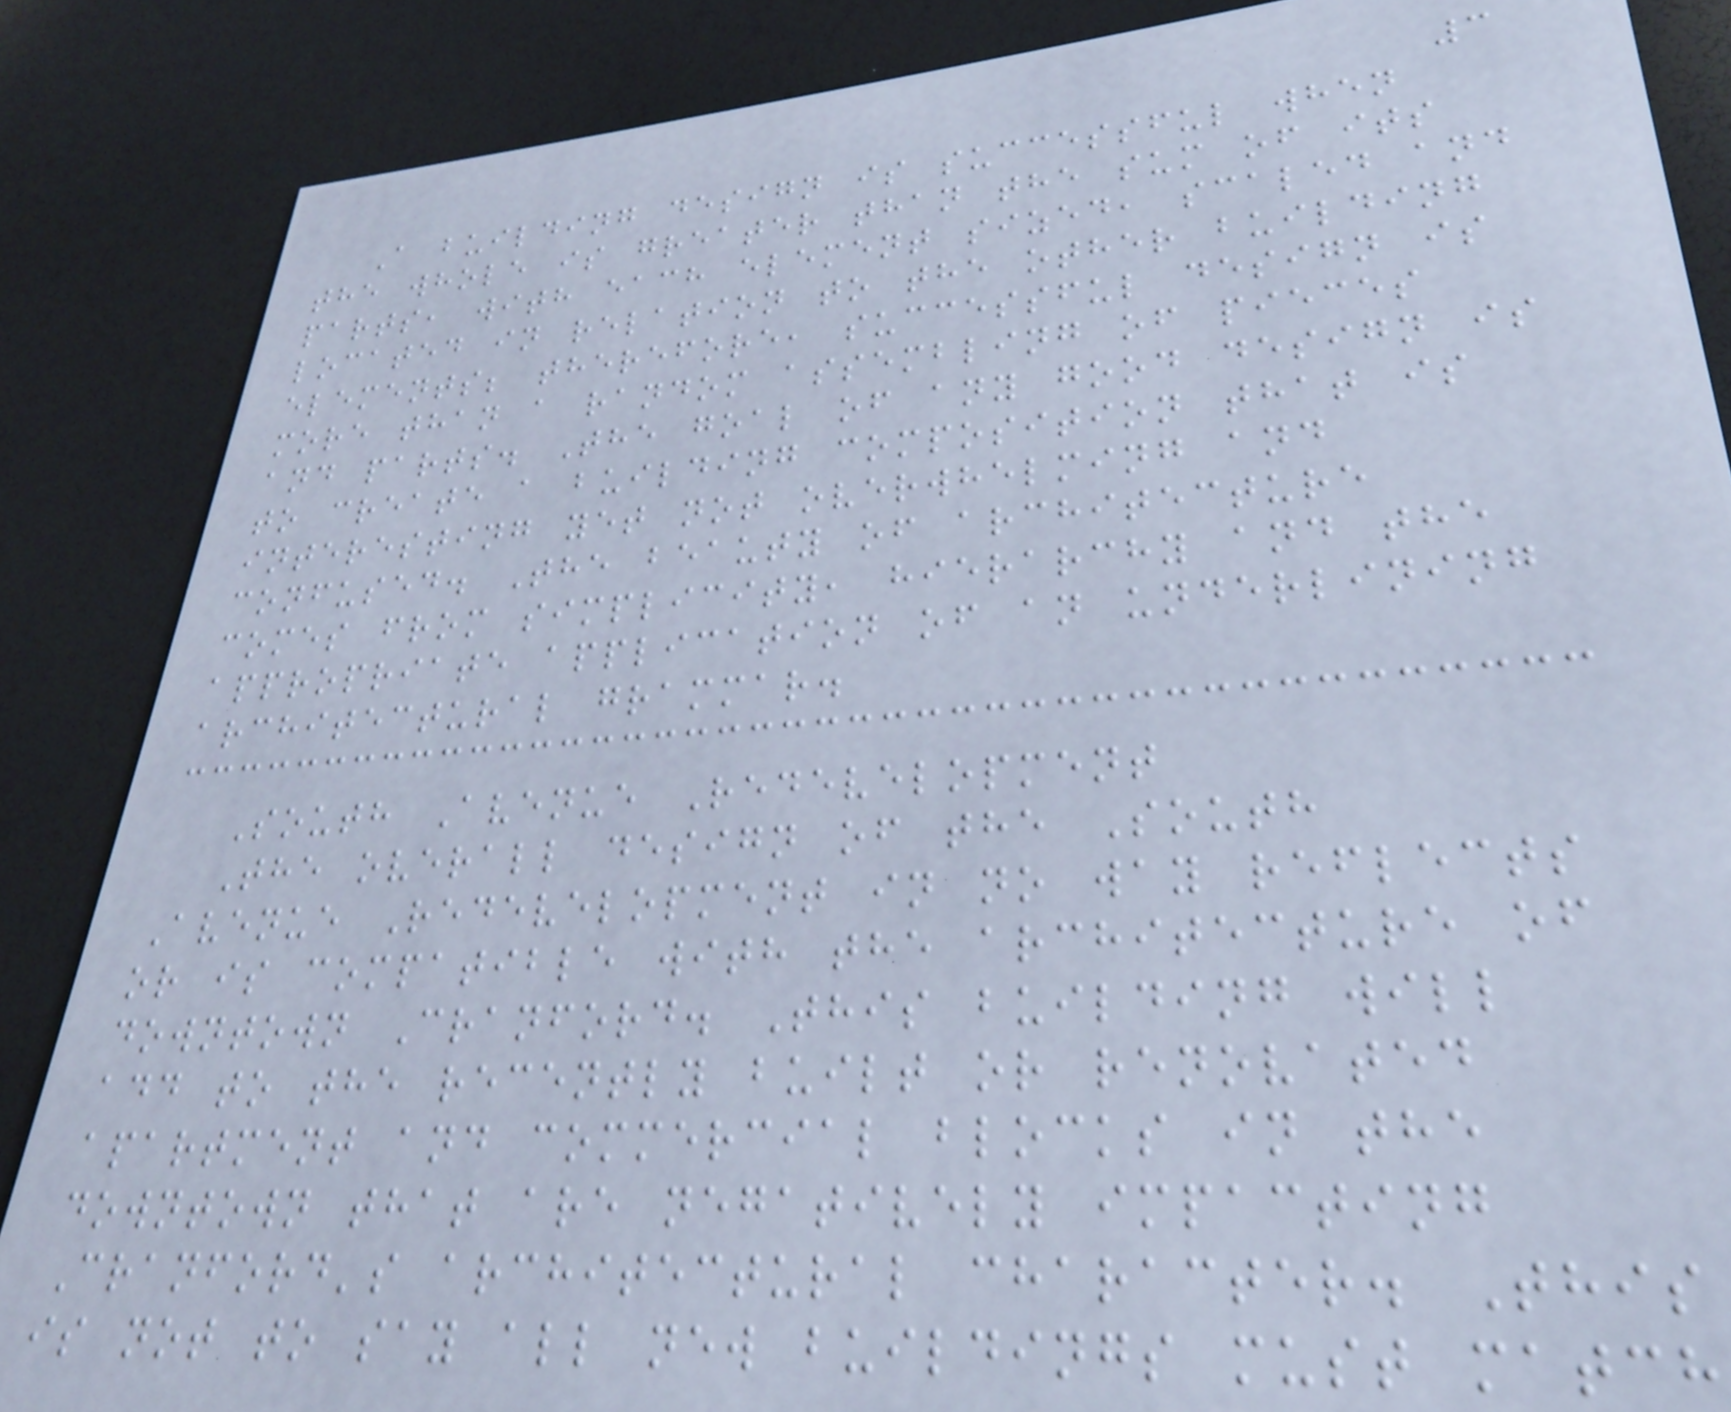3
A building design is successful when
the whole is greater than the sum of its
parts, with each element sized, scaled and
located in relation to the other building
elements; therefore, successful design is
more than a random assembling of pieces
and parts. The goal of any good design is
to create a building composition that is
interesting yet not overwhelming and
confused. The beauty of architecture
comes from simplicity, hierarchy and the
appropriate application of an underlining
architectural grammar.
South Avenue Redevelopment
The overall design of the South
Avenue Redevelopment in no way reflects
or is compatible with the architecture of
downtown Cranford. This building will
add to the recently built or renovated
apartment and commercial blocks in the
downtown that are negatively impacting
Cranford's architectural character. This
is not to say all new buildings must match
